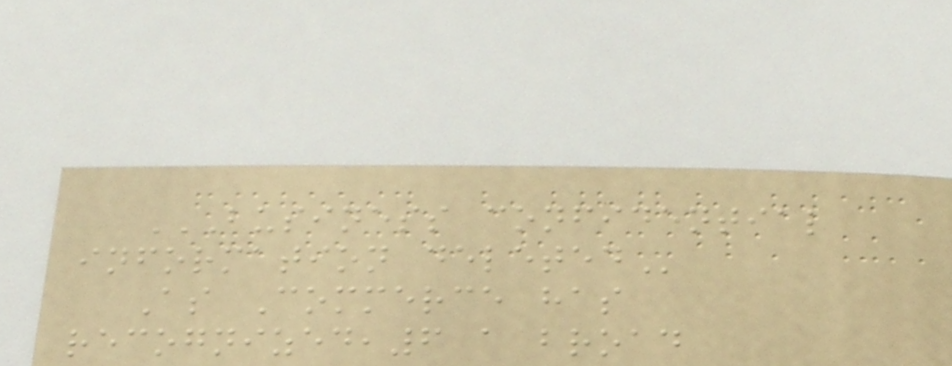BUSINESS CONFIDENTIAL
INFORMATION DELETED
As Commerce has
recognized,6 a broad
